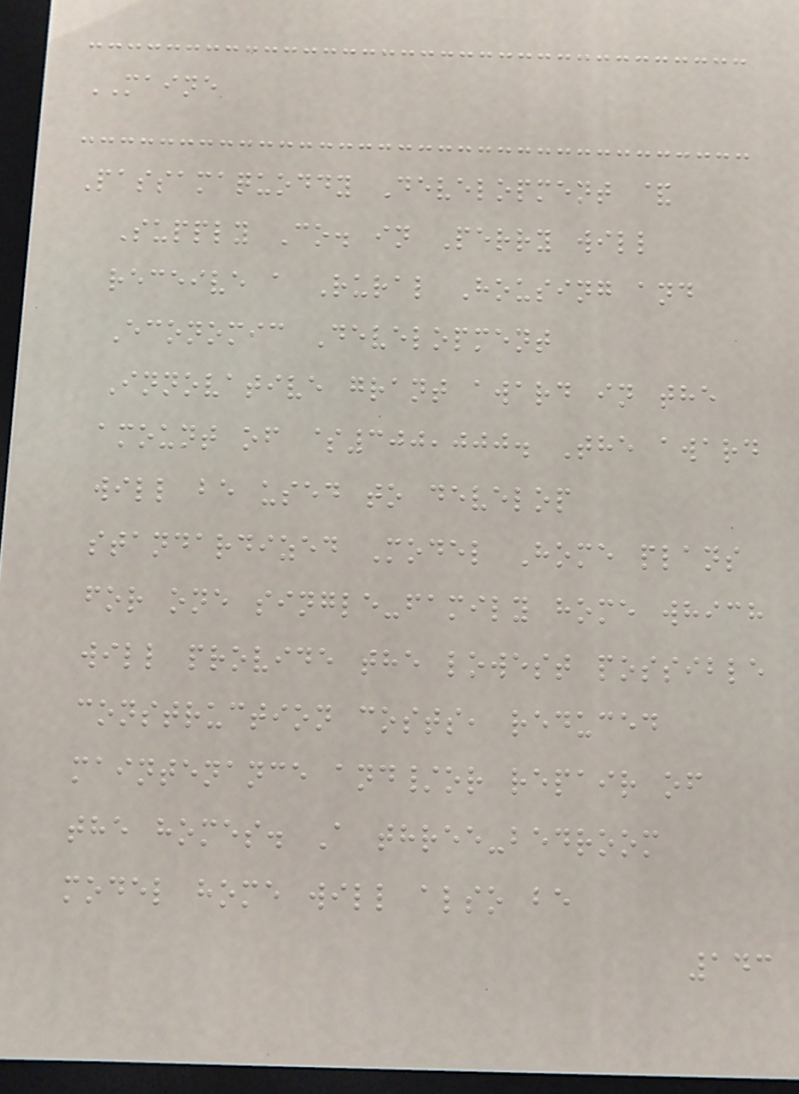MAINE
Passamaquoddy Development &
Supply Co. in Perry will
receive a Rural Housing and
Economic Development
Innovative grant award in the
amount of $300,000. The award
will be used to develop
standardized Model Home plans
for one single-family home which
will provide the lowest possible
construction costs, reduced
maintenance and/or repair of
the homes. A three-bedroom
model home will also be
143
